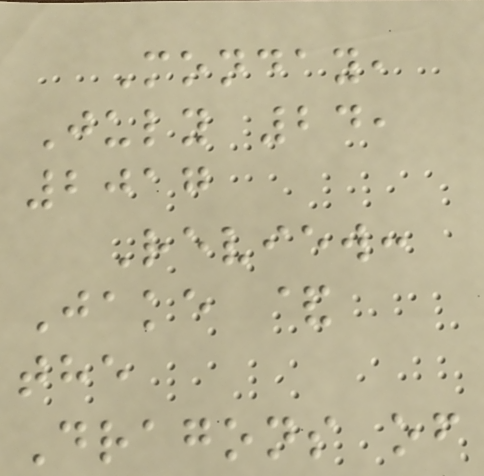Monday,
July 24,
2017
Review:
Jake &
the
Dragons of
